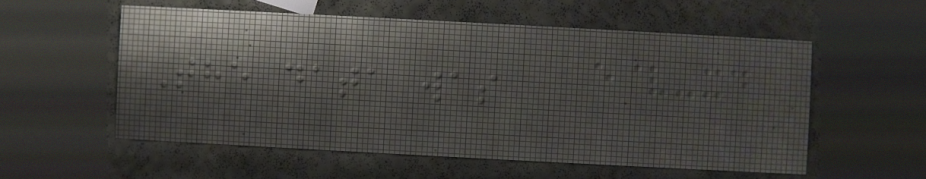The data was
